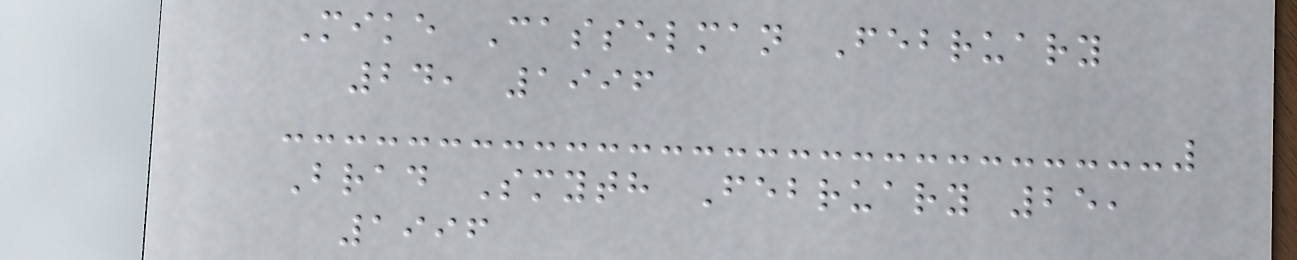Mike Casselman February
24, 1996
Brad Smyth February 25,
1996
